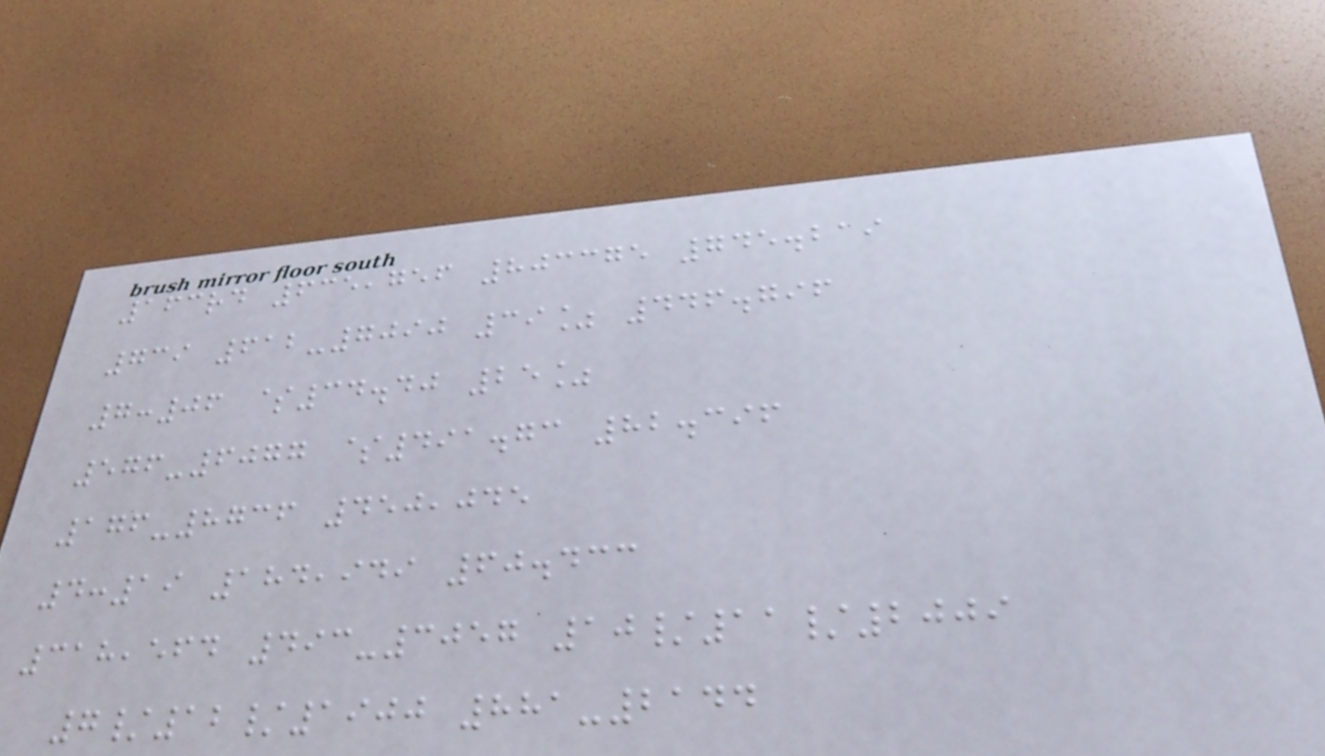163rd 635,756 803375 745.219
739 612-7090 39% 446.796
7:06 $34.40 25%
576-6077 $491.73 82.396
176-8736 450,045
4:19 184,949 60.433
318,564 493-3057 10/11/2009
7/12/1900 881-2144
